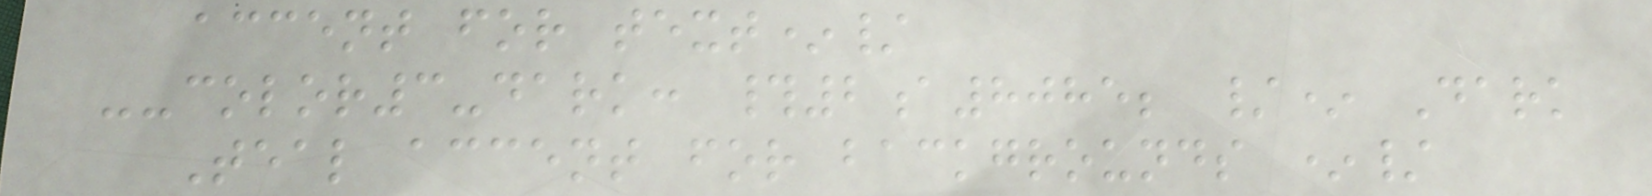accent for text*/
--color3-dark: #2a8085; /* Dark
Teal accent for backgrounds */
